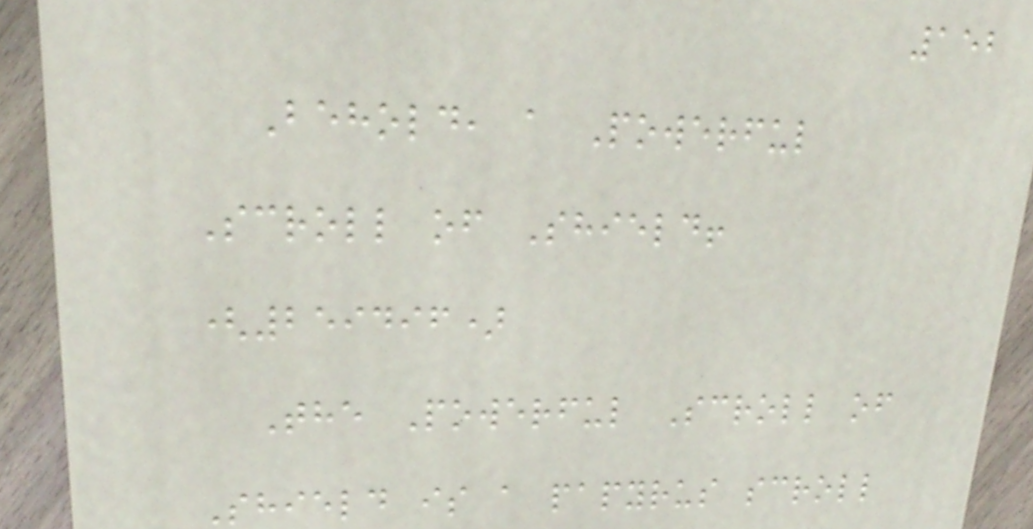152
Behold, a Powerful
Scroll of Shield!
(259496)
The Powerful Scroll of
Shield is a papyrus scroll
